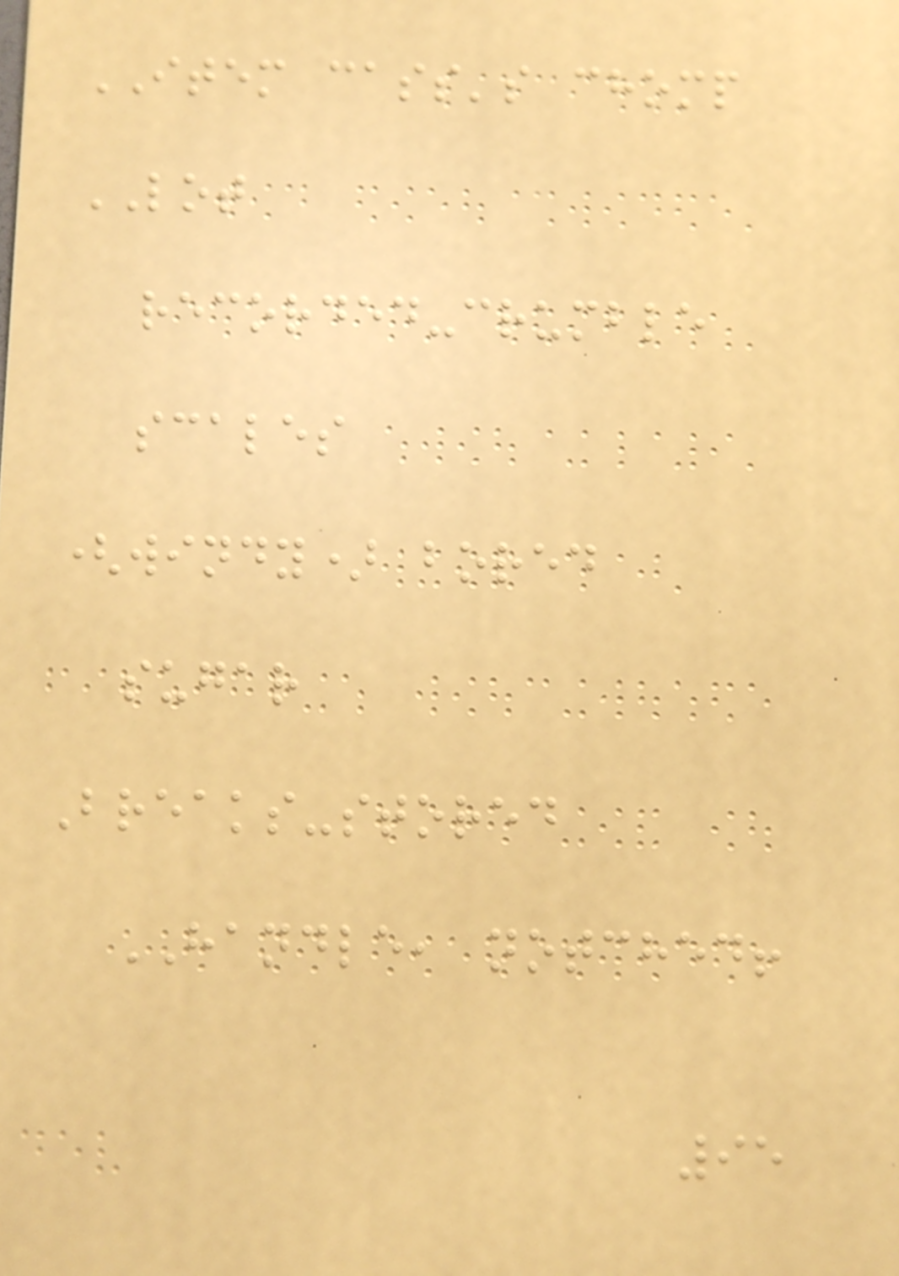ITEM cass's chomp
LOT
recorded-crumble
scales
(windy) bored
sugar
Breaks-stored
HANDLE, notched!
95
